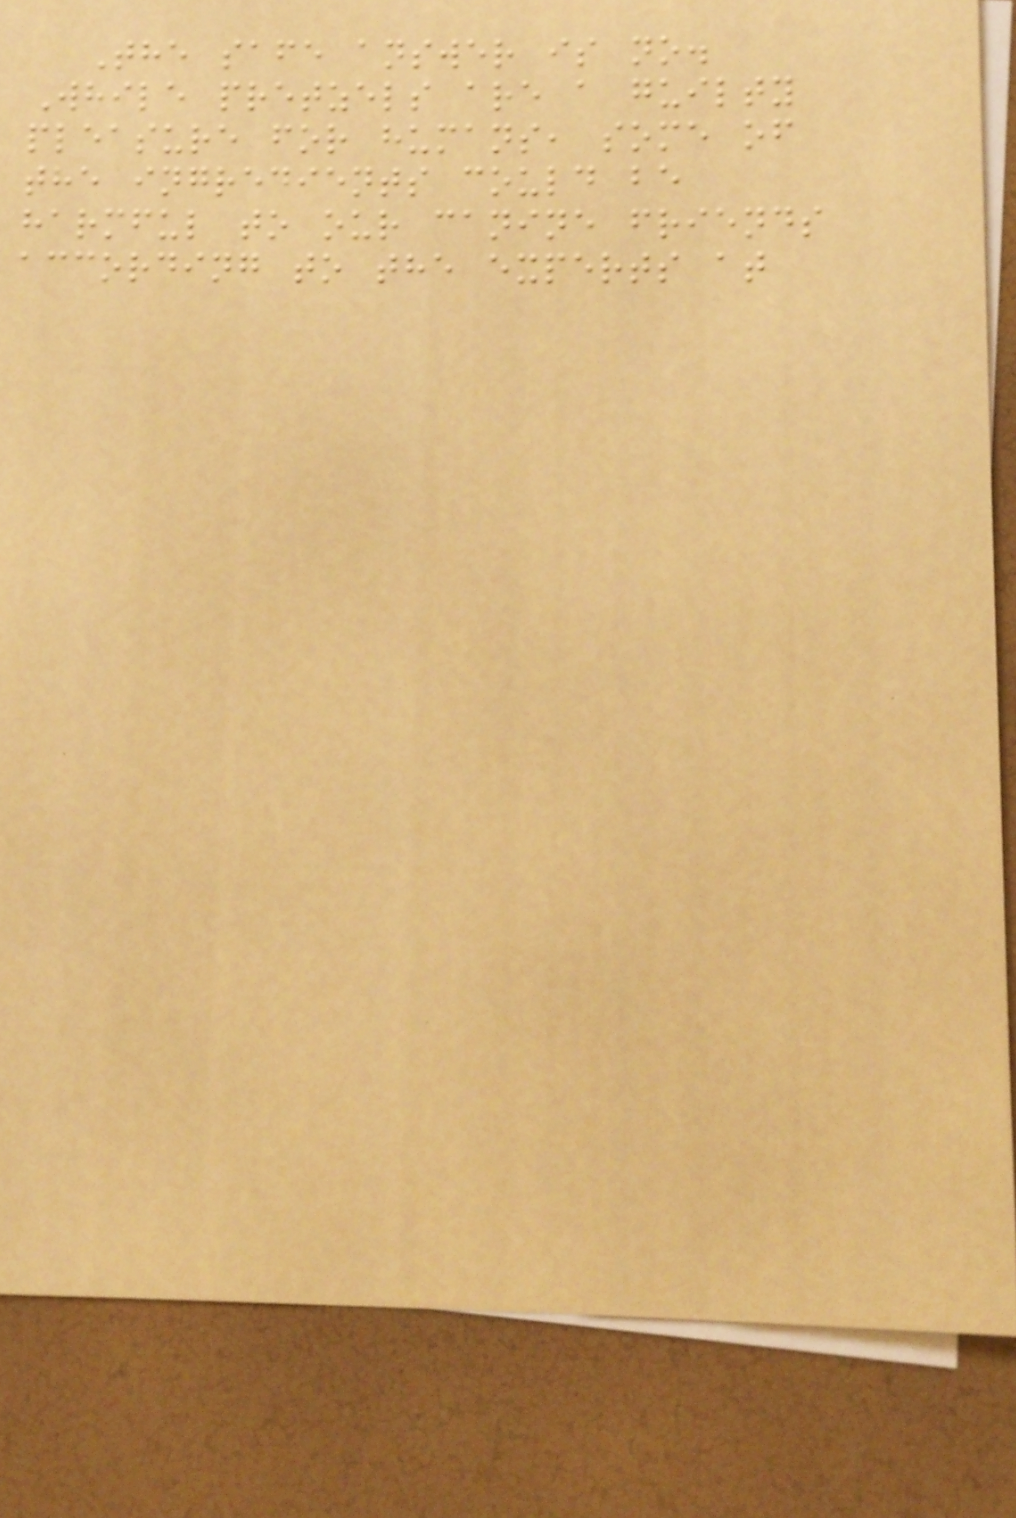The safe answer is no.
While pretzels are a guilty
pleasure for humans, some of
the ingredients could be
harmful to our canine friends
according to the experts at
